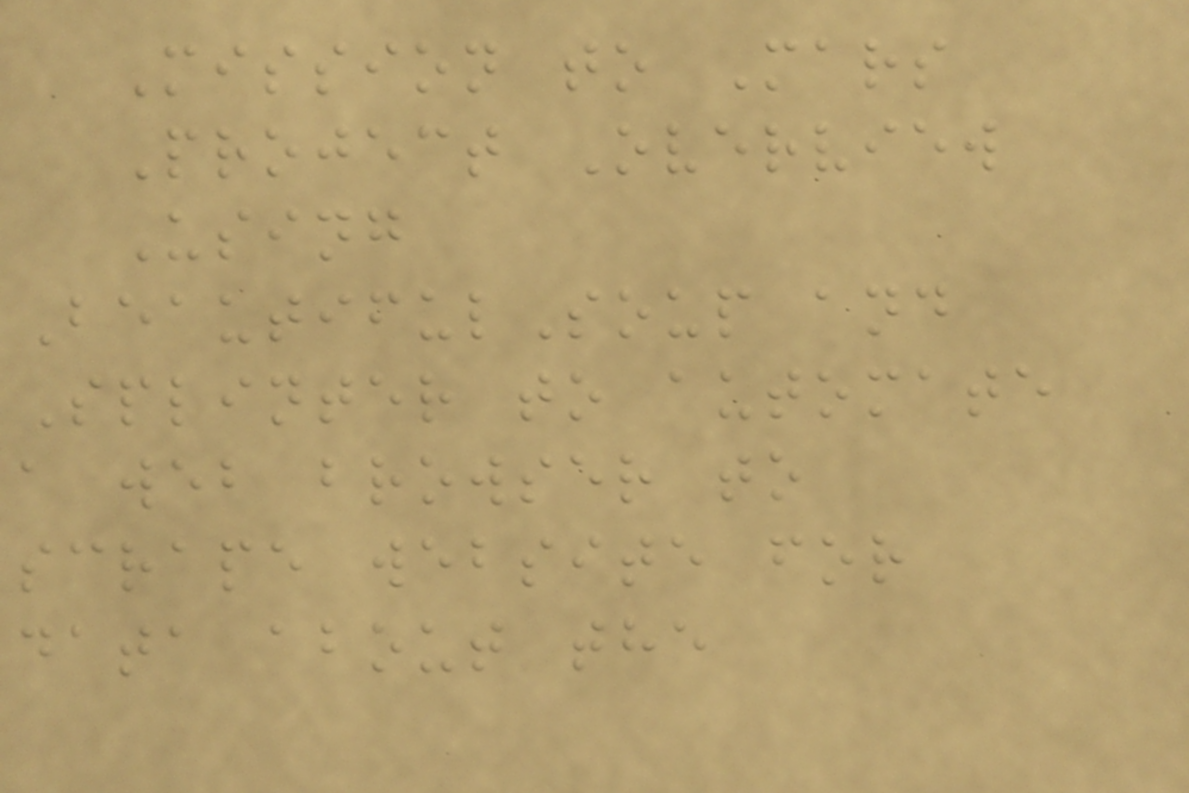Mission to Mars
Project Overview
Using
BeautifulSoup and
Splinter to automate
a web browser to
scrape website for
data about the
